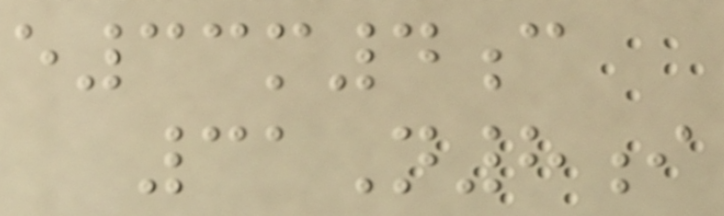e33m4c
31N8i
